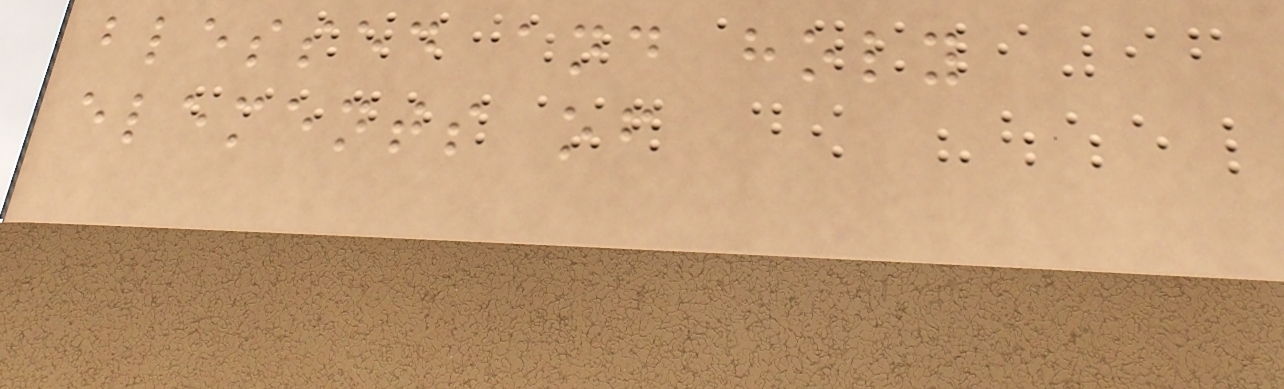blessed and holy
elements of
